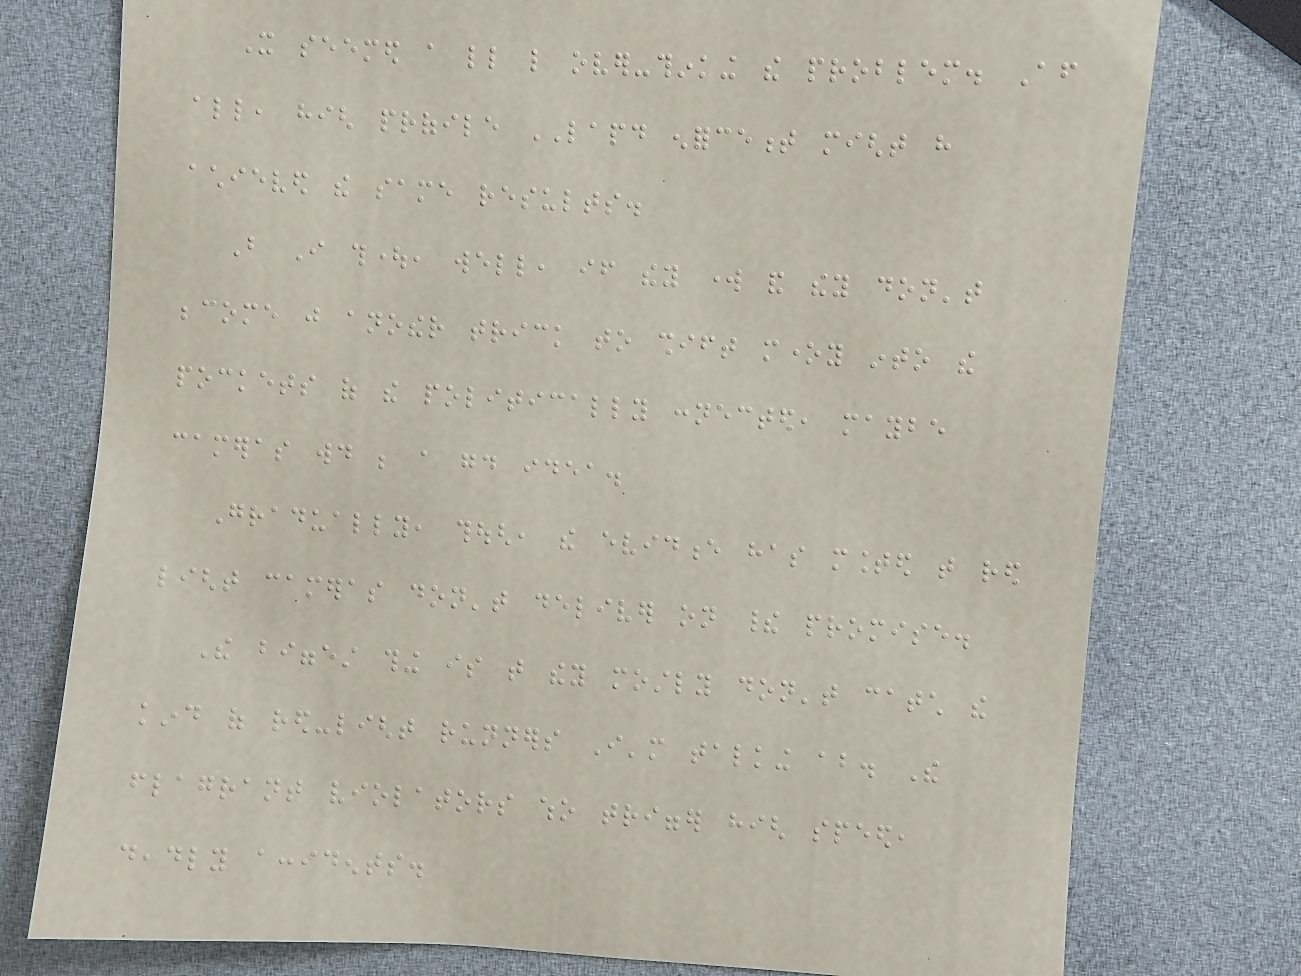It seemed a little like over-thinking the problem. After
all, high profile LAPD enforcement might have
achieved the same results.
But I thought, well, if they work and they don't
become just another trick to shift money into the
pockets of the politically connected, maybe
cameras would be a good idea.
Gradually, though, the evidence has mounted that red
light cameras don't deliver on their promise.
The biggest thing is that they mostly don't catch the
kind of red-light runners I'm talking about. The
flagrant violators who trigger high speed,
deadly accidents.
